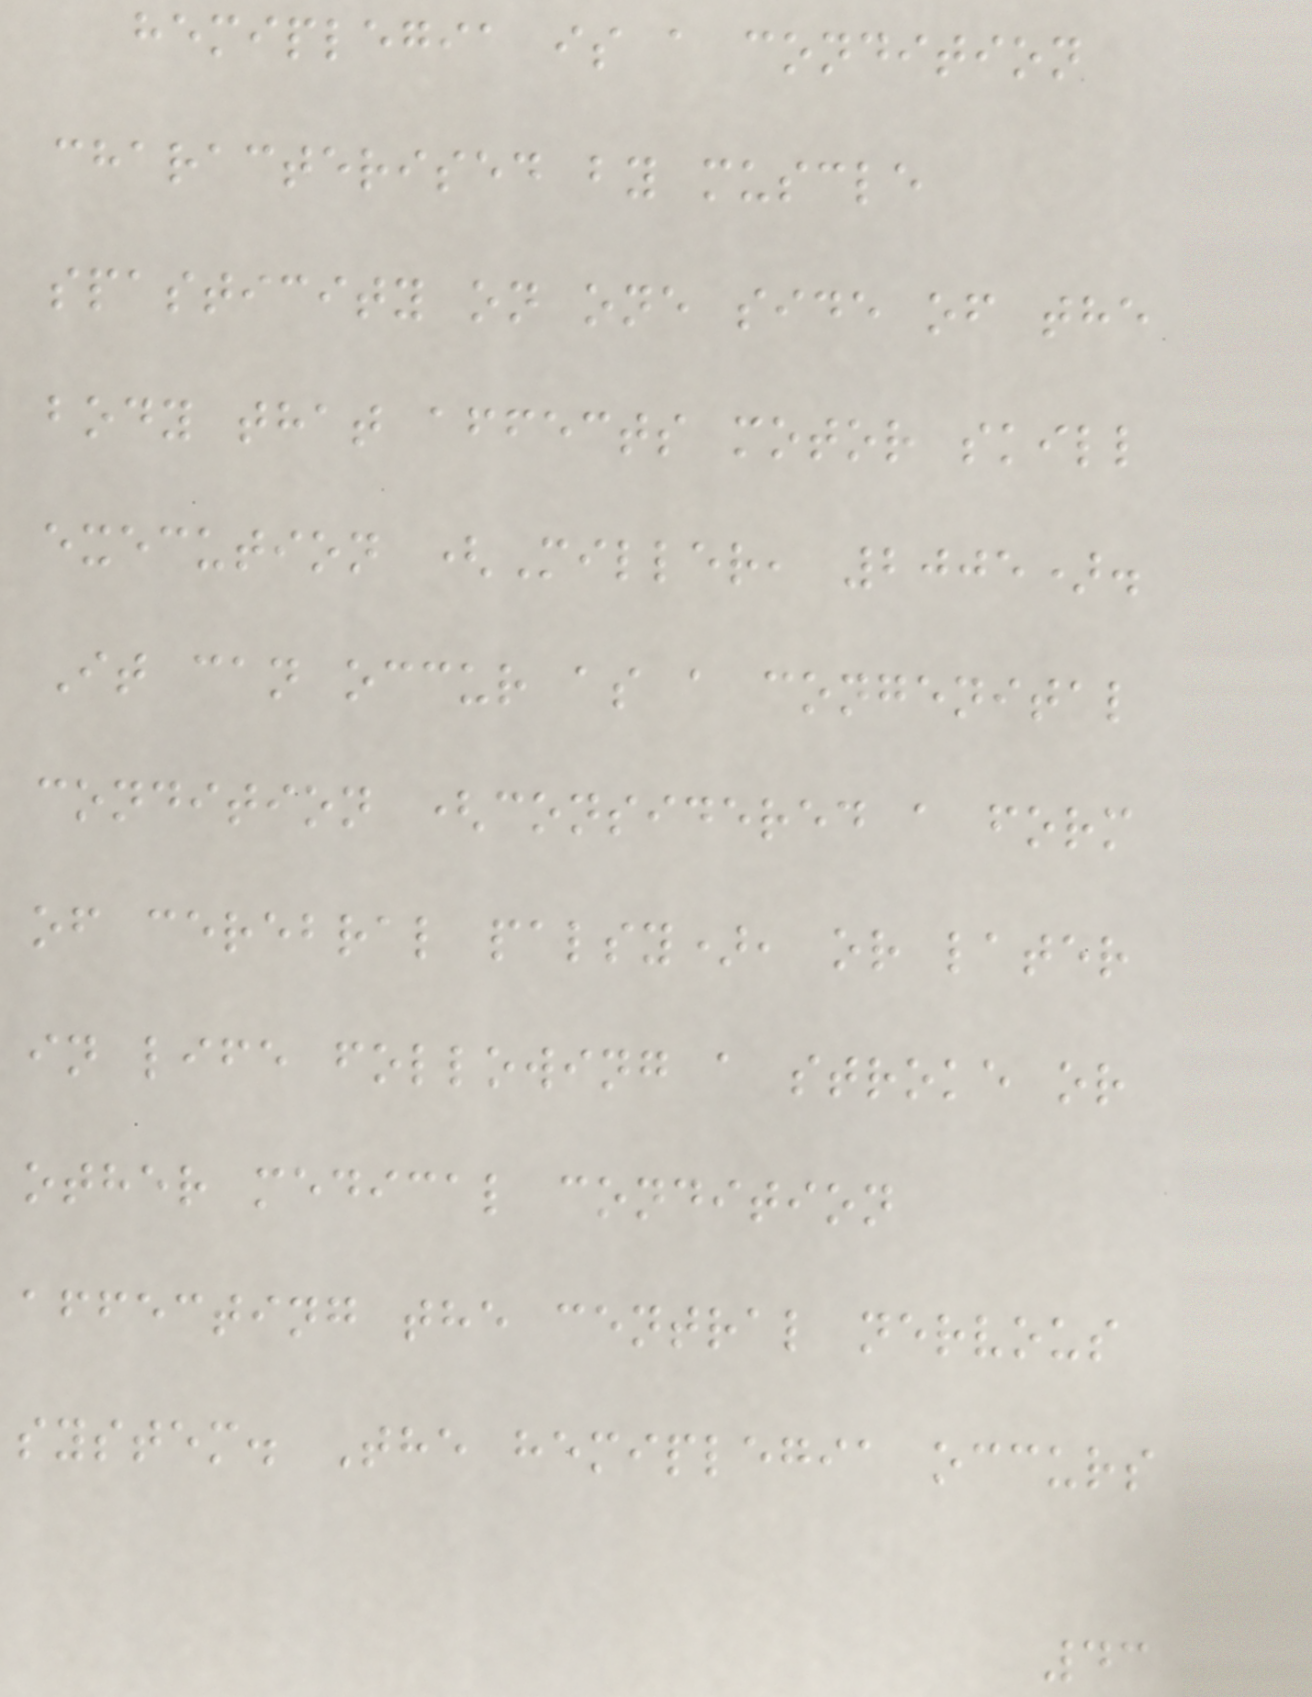hemiplegia is a condition
characterised by muscle
spasticity on one side of the
body that affects motor skill
execution (Miller, 2005).
It can occur as a congenital
condition (considered a form
of cerebral palsy), or later
in life following a stroke or
other medical condition
affecting the central nervous
system. The hemiplegia occurs
43
